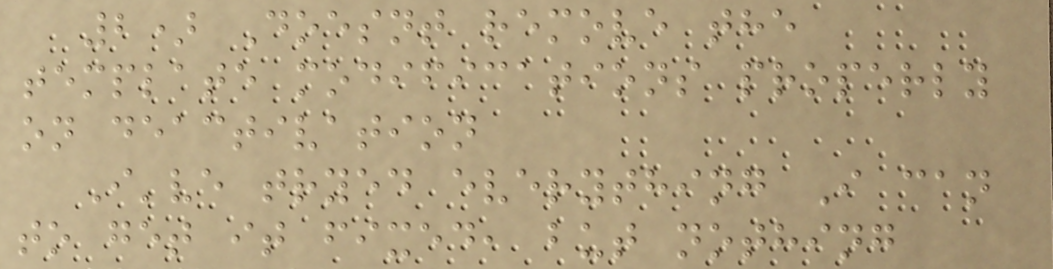2) Doesnt remove the
template modifications properly
on deactivation
I've tryed everything I can
to get it fixed, but nothing
